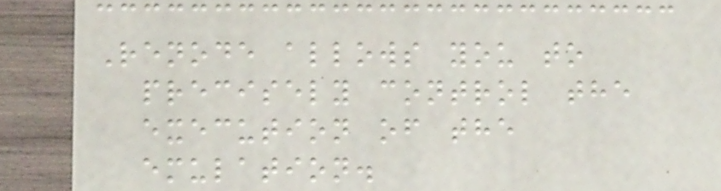Renode allows you to
precisely control the
execution of the
emulation.
